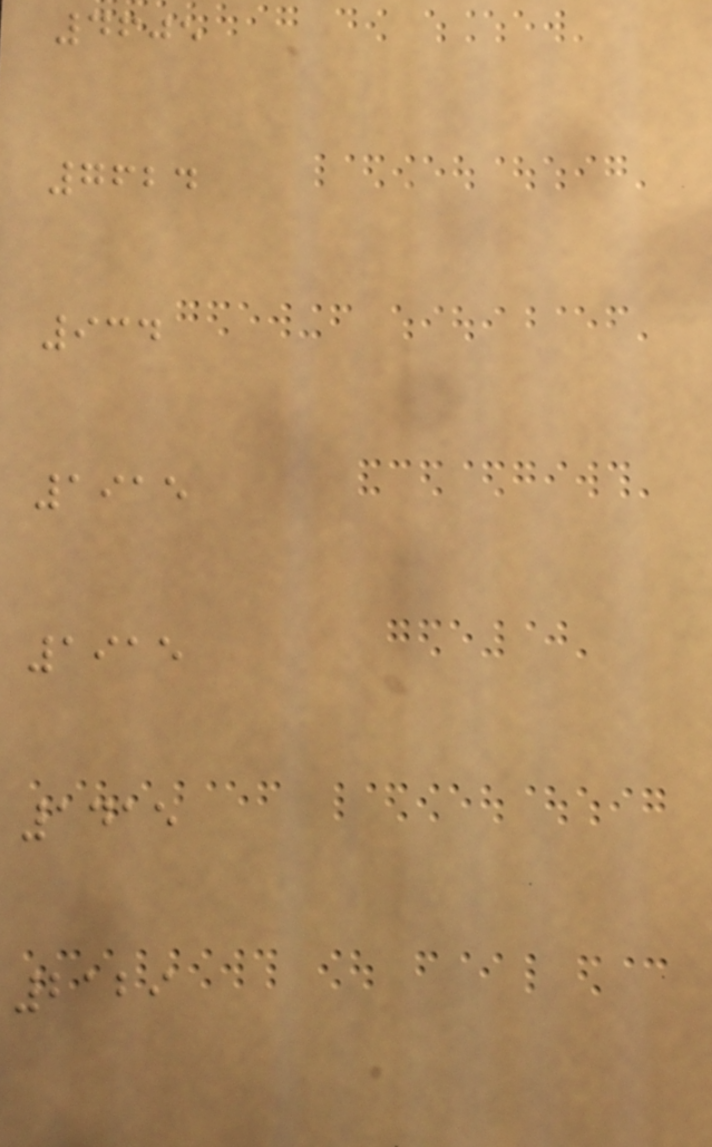4605
7624
934
1915
1915
1415
2129
